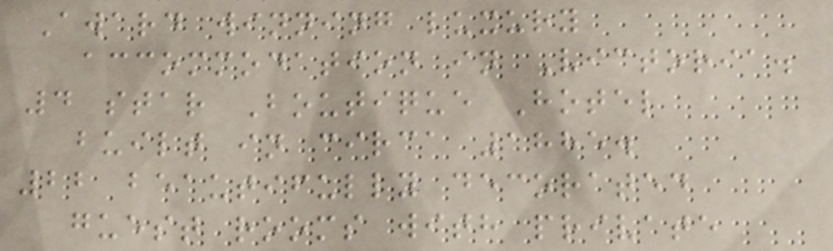Award winning luxury
accommodation in Victoria.
4 star Boutique Hotel
built in circa 1885.
22 beautifully decorated
guest rooms with private
